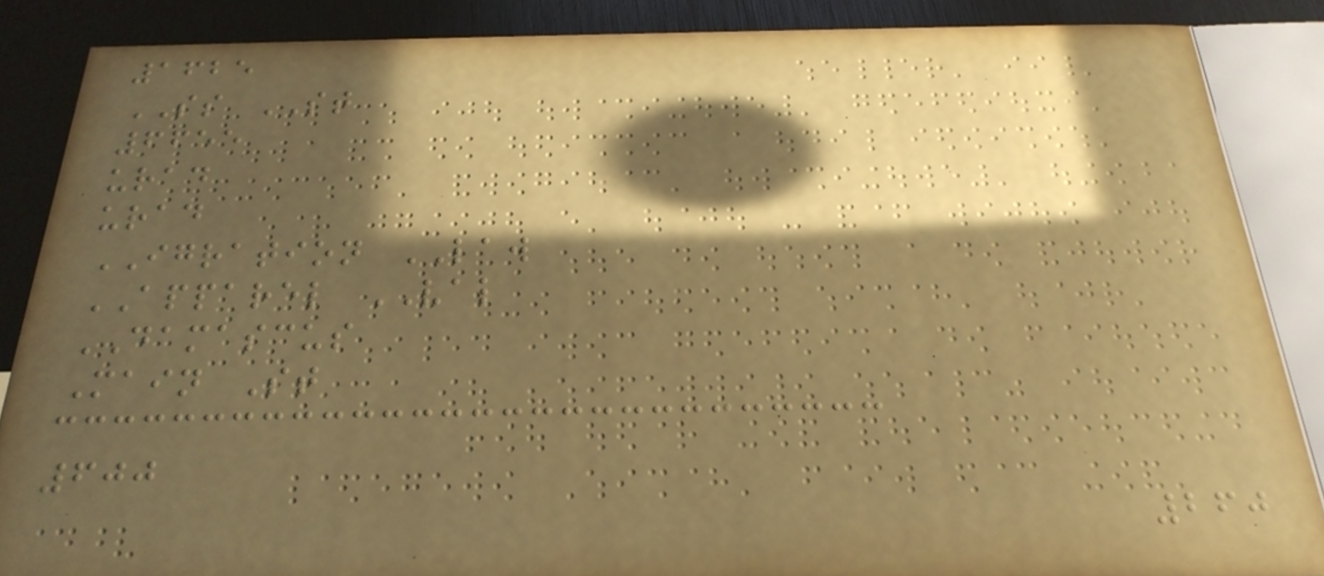1625
SS ST
6655
urad
urad
IGRATION LAW
APPAREL VAL
DAMASCUS
Main St
600
260
